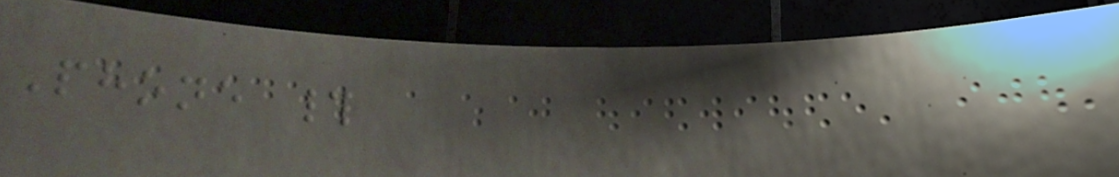Phone #
